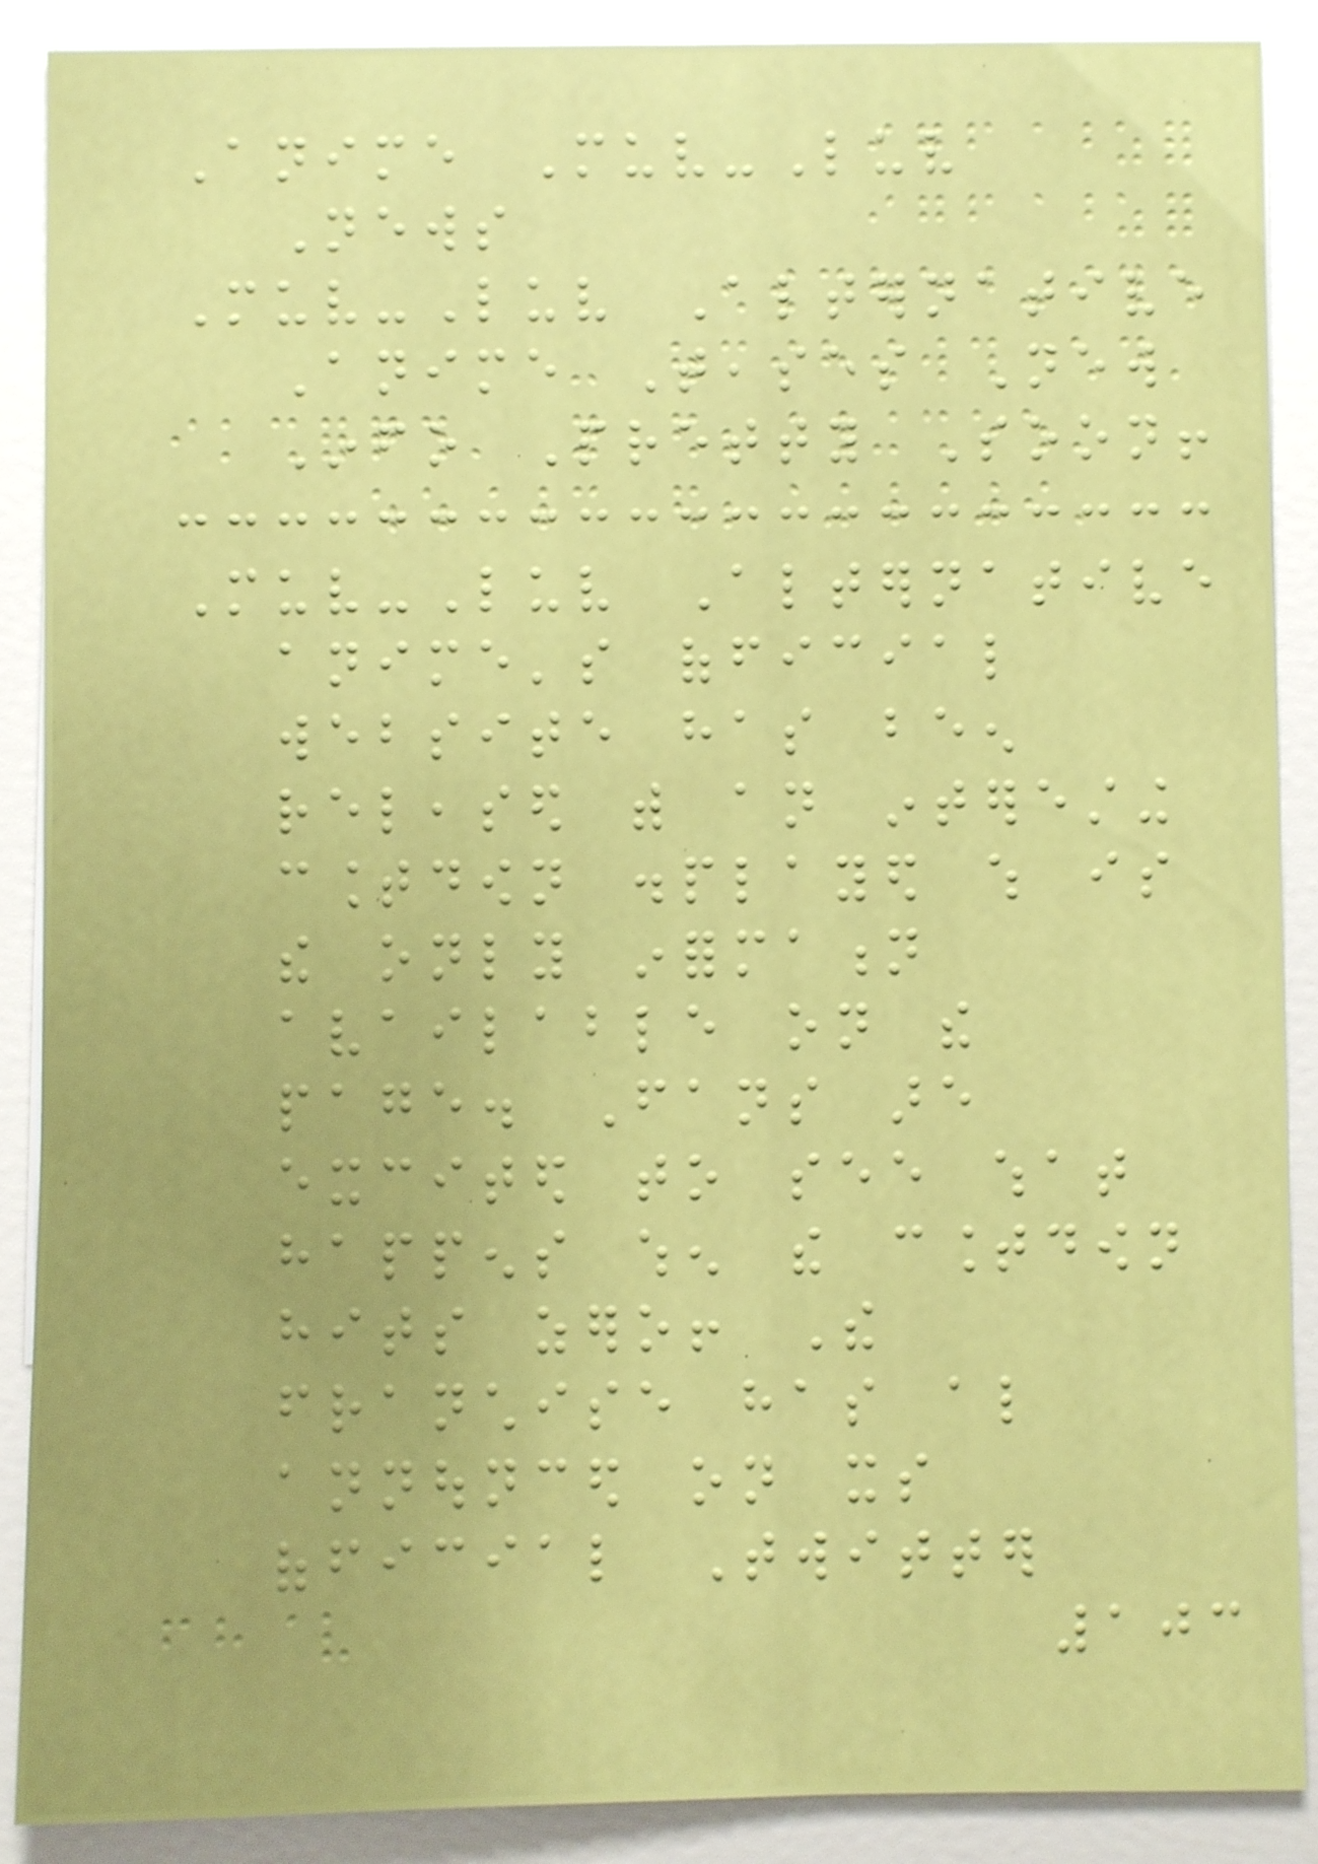Anime Muv-Luv
News
Muv-Luv Alternative
Anime Teases New
Info Pretty Soon!
Muv-Luv Alternative
anime's official
website has been
released with an interesting
countdown displayed which is
the only information
available on the
page. Fans are
excited to see what
happens when the countdown
hits zero! The
franchise has also
announced on its
official Twitter
103
